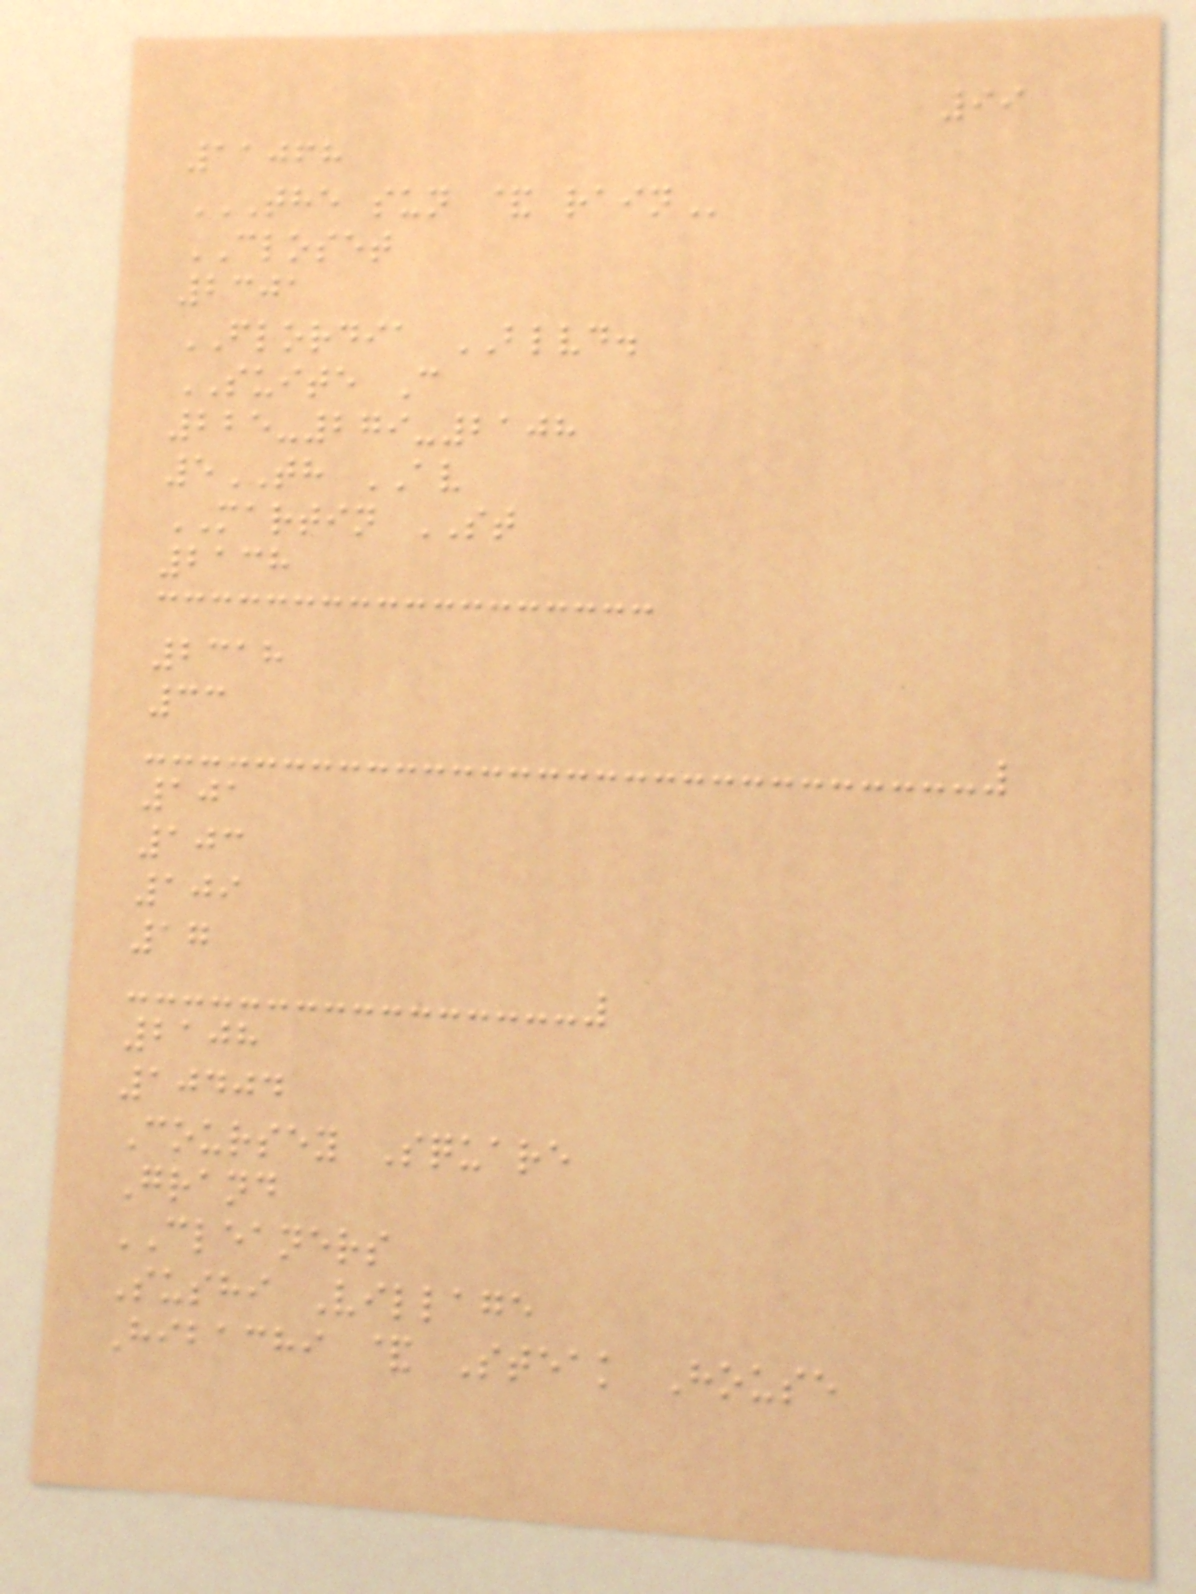99
11068
THE SUN & RAIN
CLOSET
2301
FLORDIA BLVD.
SUITE C
225-279-2108
5TH AV
MARTIN ST
2138
2318
33
101
103
109
17
2108
10404
Coursey Square
Grand
CLEANERS
Sushi Village
Hibachi & Steak House
